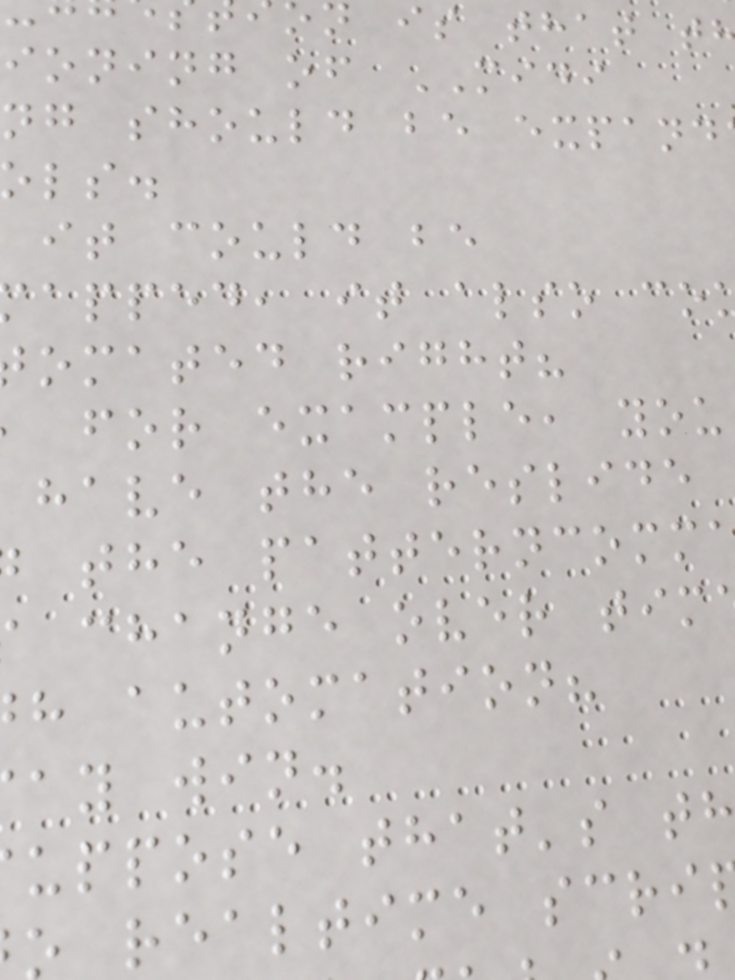n is that t
ioning of MIDI
ng should be expand
ols.
it could be
apped, it also co
omated right?
for example, you
have the reslide
the patterncomm
change over tim
h automation?
ay win.
uppose that's th
realtime scri
